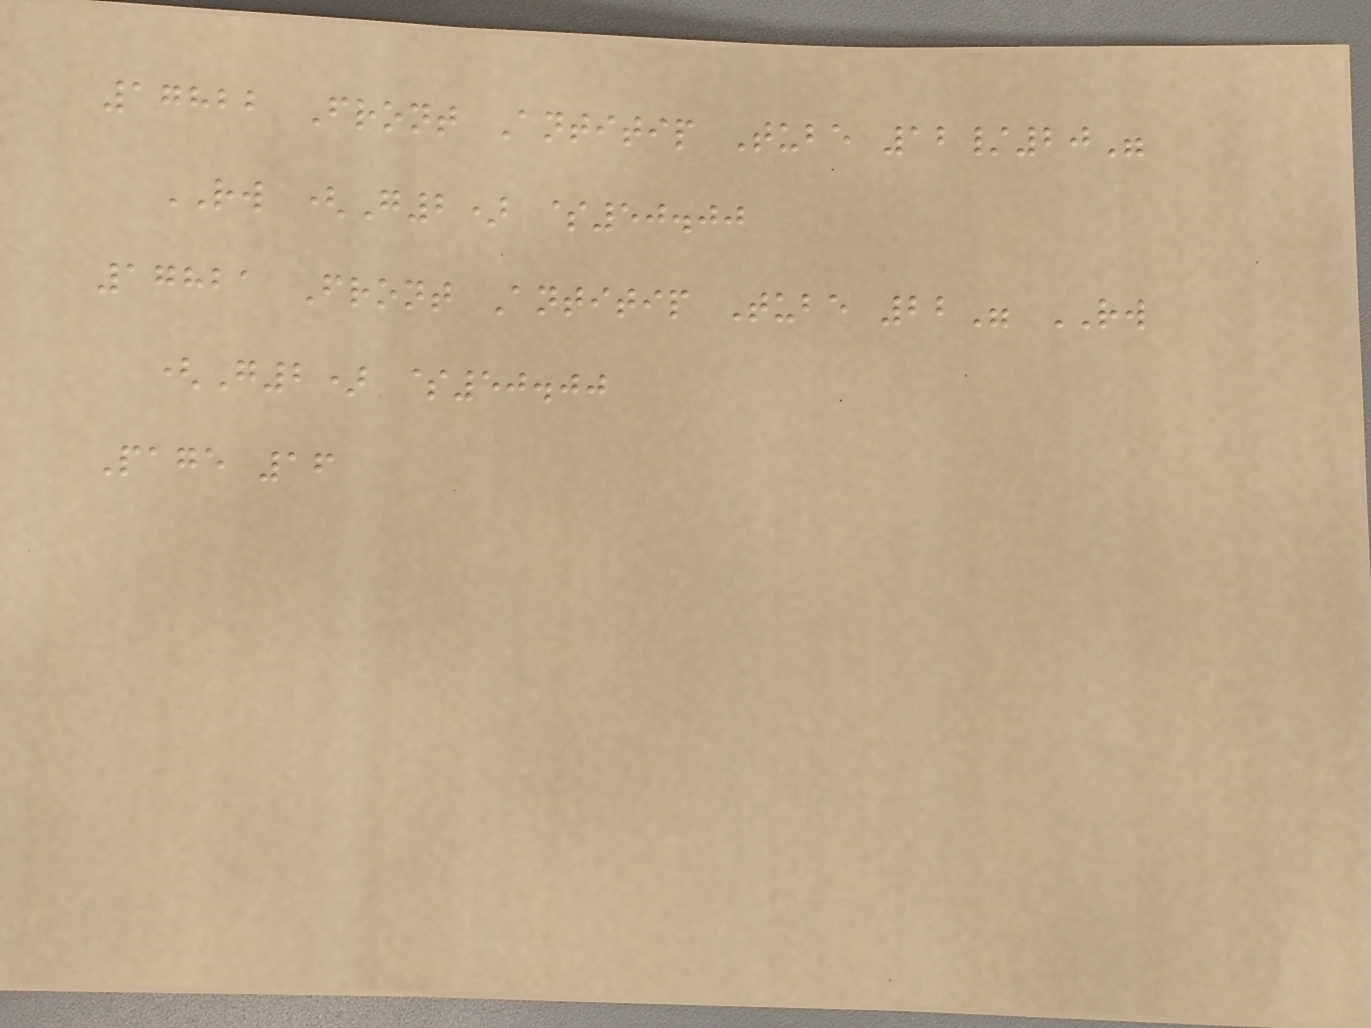17822 Front Antitip Tube 12/20"
RW (G2) $50.00
17821 Front Antitip Tube 22" RW
(G2) $50.00
Page 16
